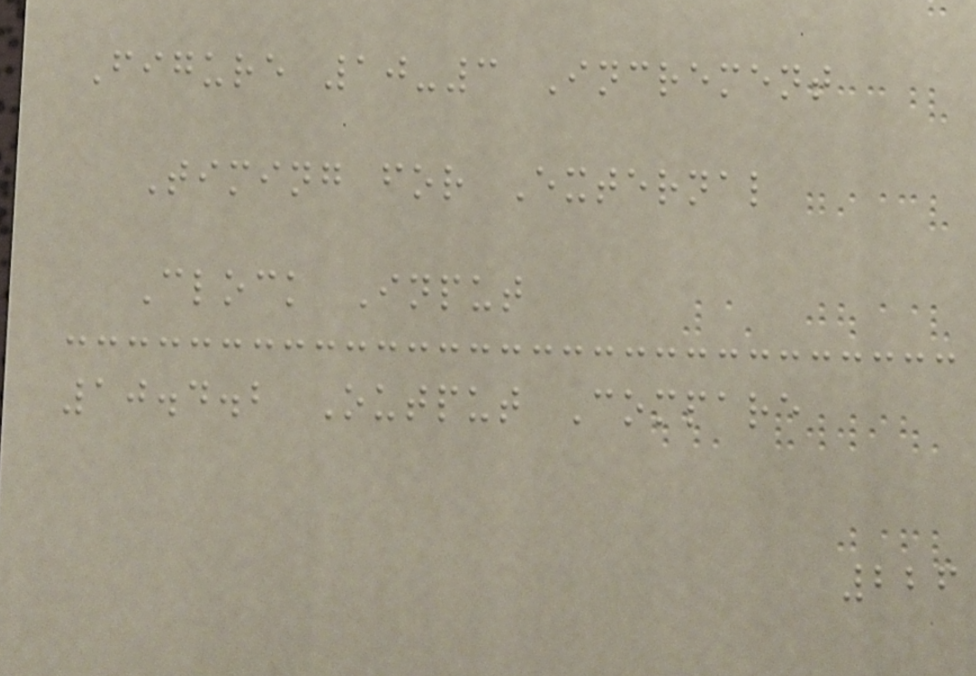Figure 10-3 Increment
Timing for External
Clock Input
10.4.2 Output Compare
226
